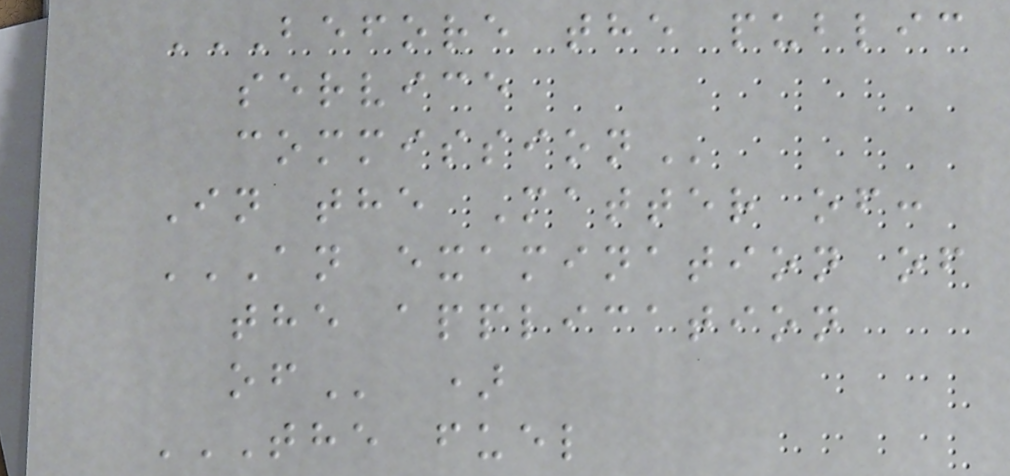BEFORE THE PUBLIC
SERVICE
COMMISSION
In the Matter of:
AN EXAMINATION OF
THE APPLICATION
OF )
THE FUEL
